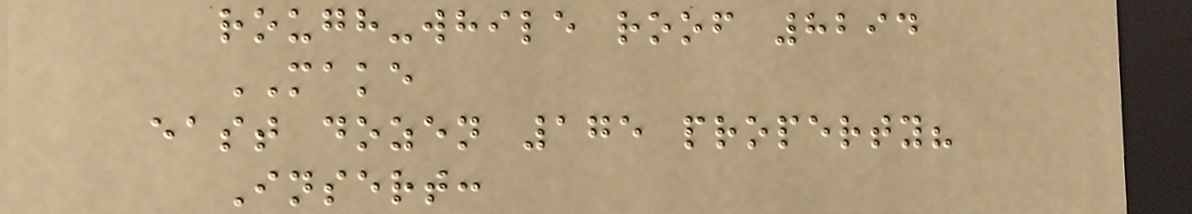rough-while roof 8294
MAKE
east dozen 175 property?
Insert:
